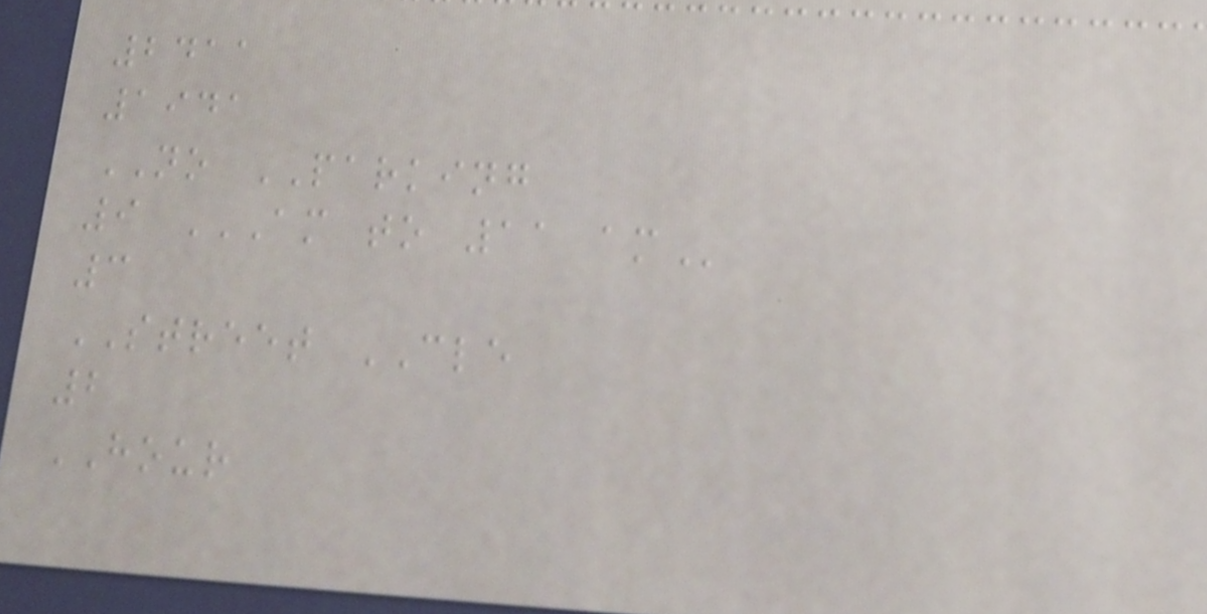2411
1941
NO PARKING
9 AM TO 11 AM
3
STREET CLE
2
HOUR
